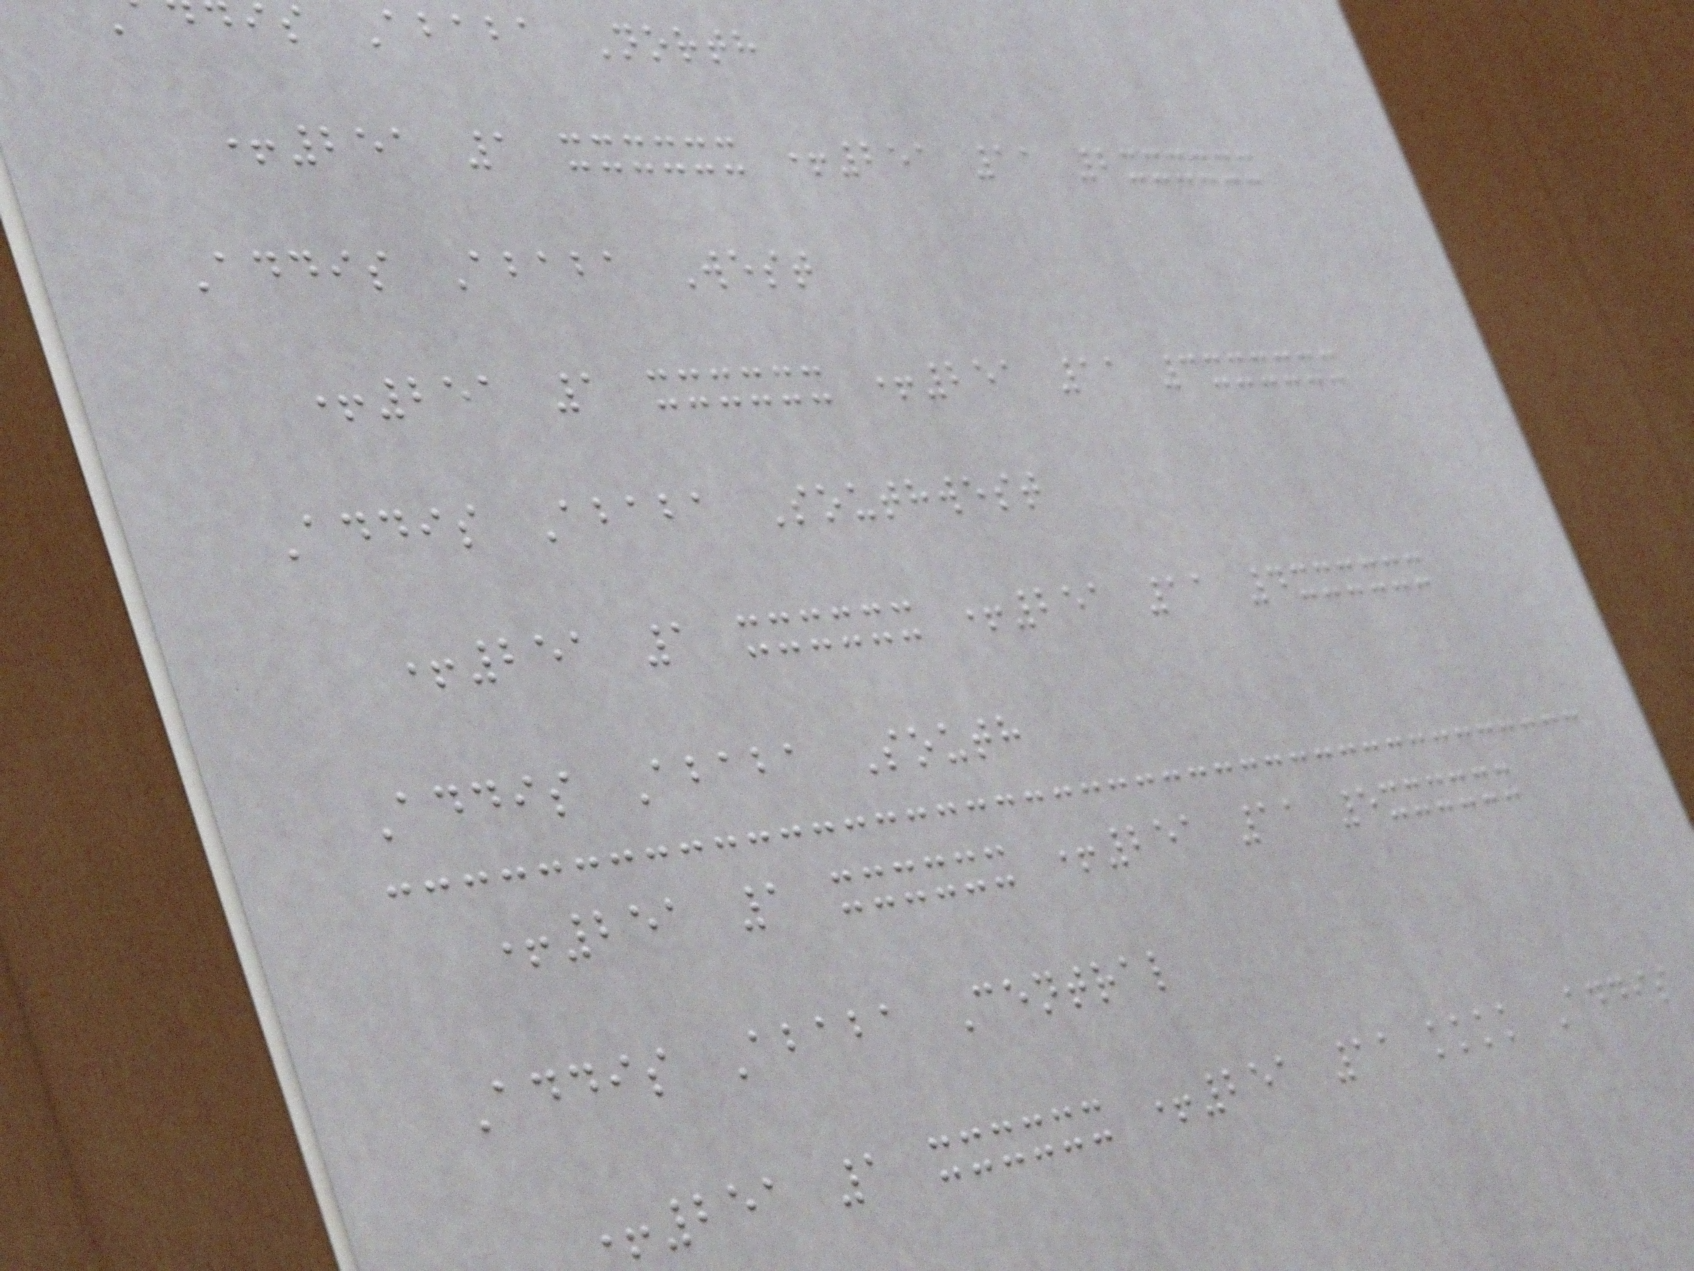is Ababa North
+251 1 xxxxxx +251 11 2xxxxxx
Addis Ababa West
+251 1 xxxxxx +251 11 3xxxxxx
Addis Ababa Southwest
+251 1 xxxxxx +251 11 4xxxxxx
Addis Ababa South
+251 1 xxxxxx +251 11 5xxxxxx
Addis Ababa Central
+251 1 xxxxxx +251 11 kkkk Addis
